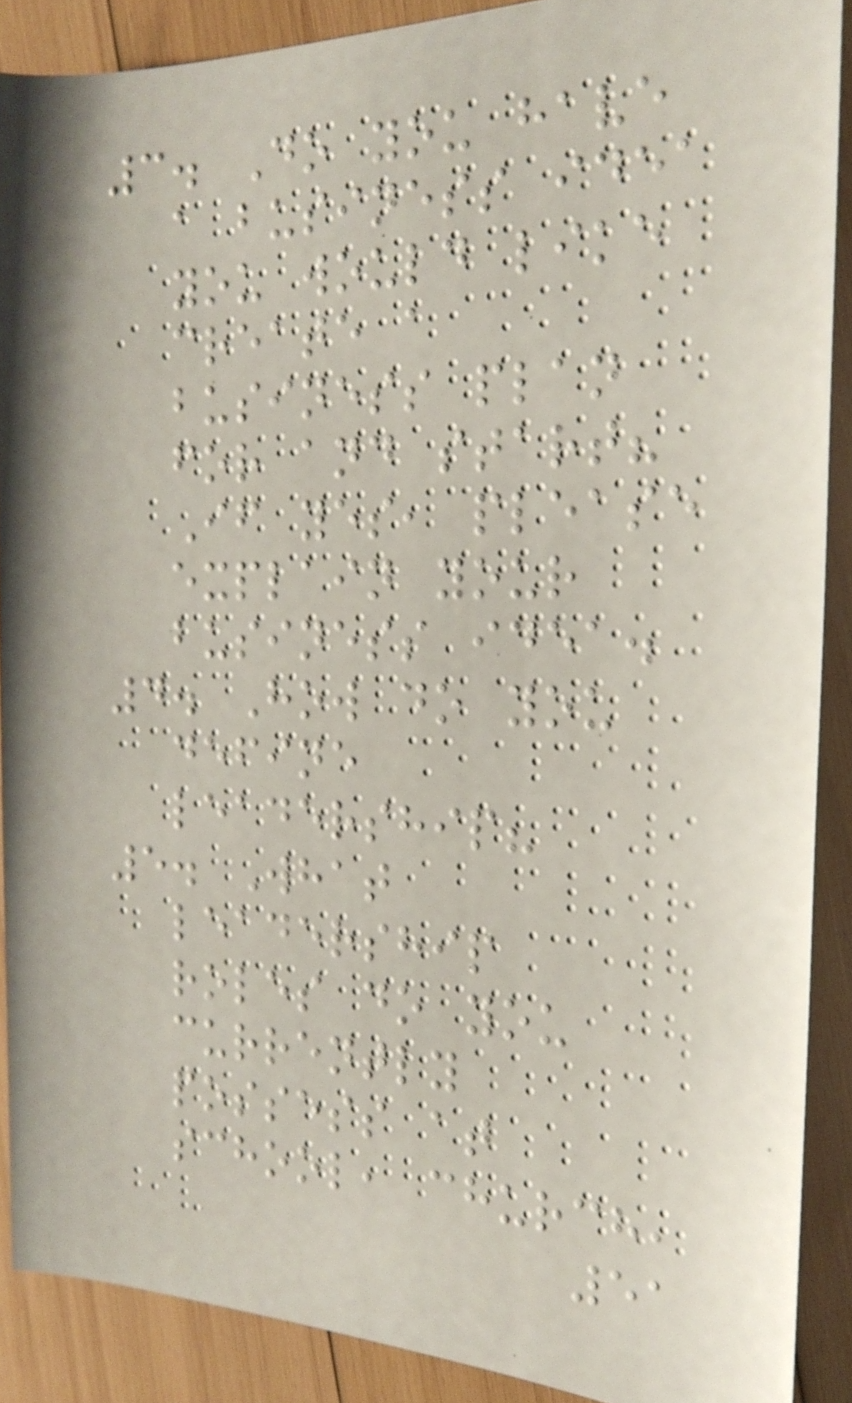3. Do you have
a business idea
you would like
create a
business plan
for and start?
If yes, please
explain your
business idea.
4. How do you
define
leadership?
5. What
leadership
roles do you
currently
possess at
school, church,
51
